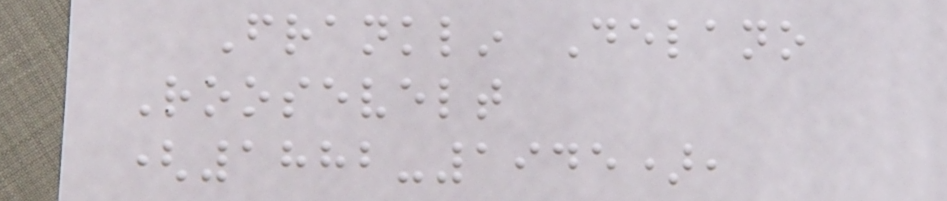Franklin Delano
Roosevelt
(1882-1945),
